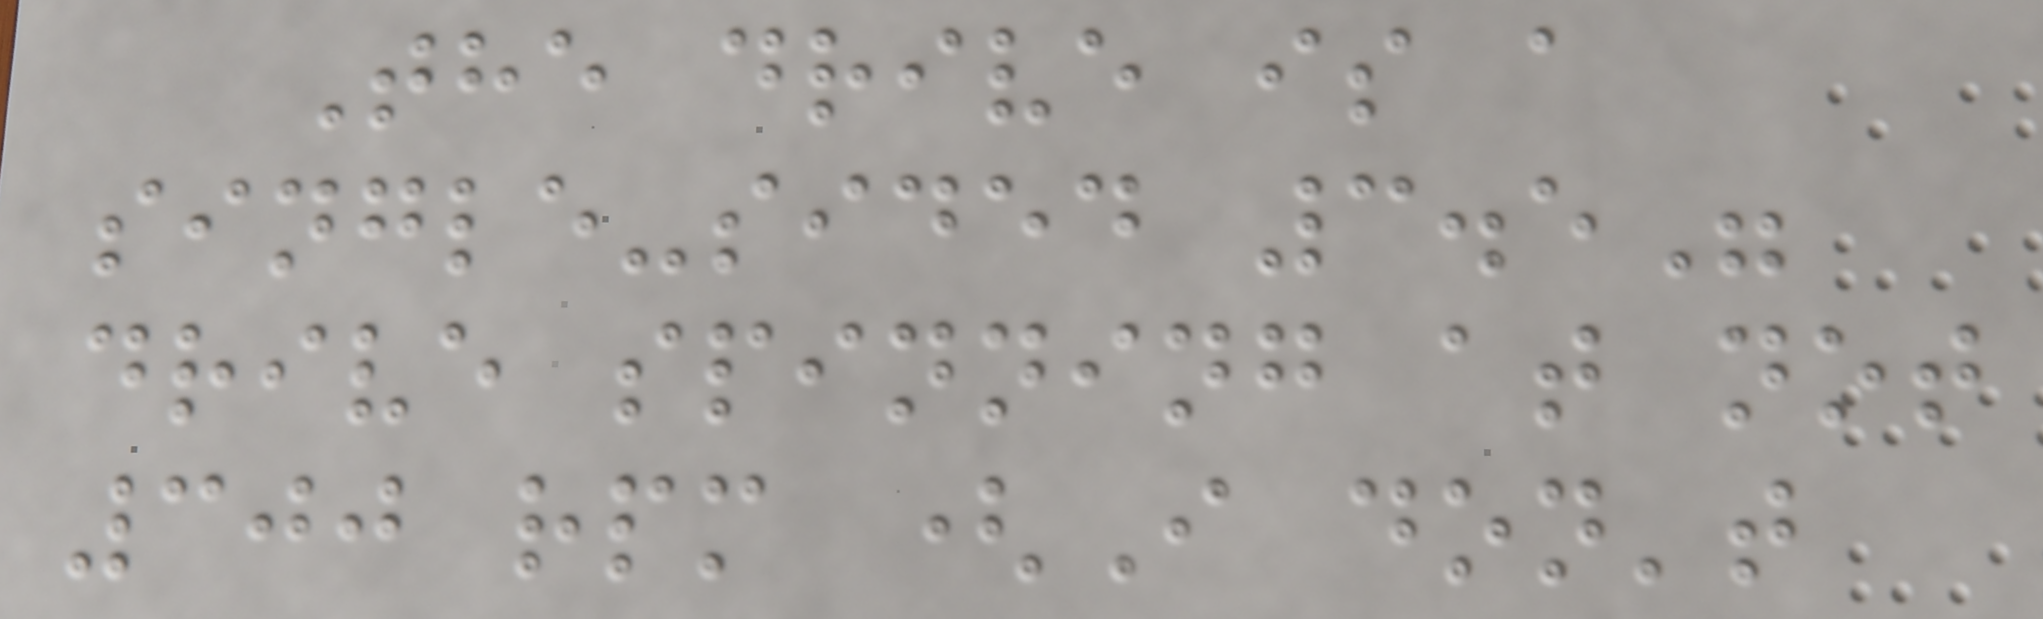The drive is a
single-sided 3.5"
drive spinning at not
300 rpm (I don't
